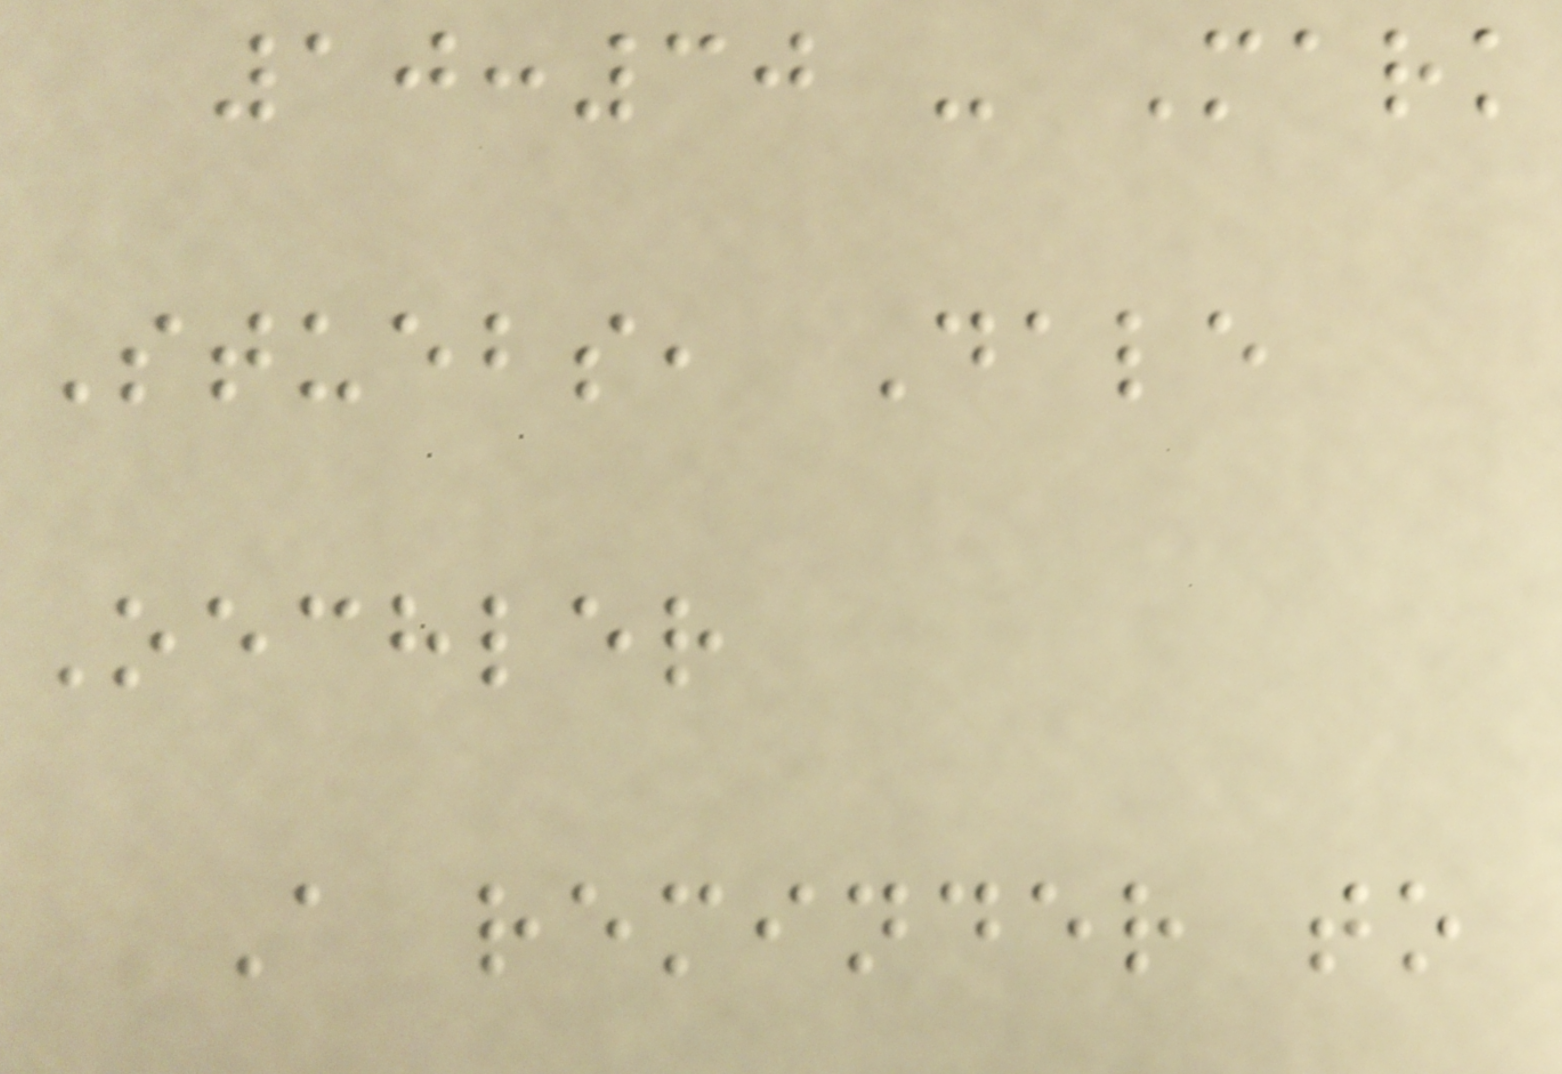10:30 - Mark
Stuebs, Dale
Oechler
A reminder to
